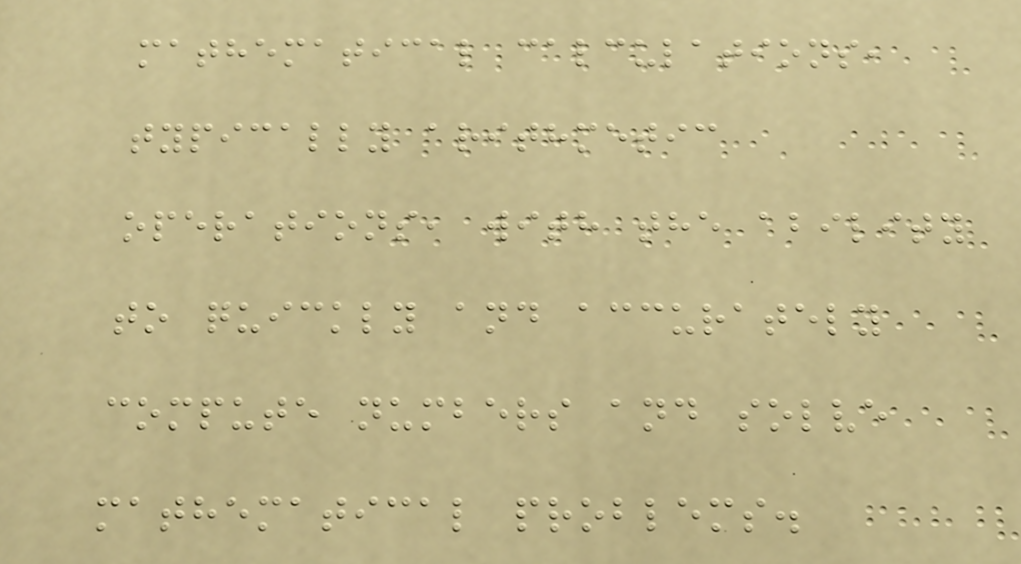mathematical calculations,
typically arithmetic
operations, with the ability
to quickly and accurately
compute numbers and solve
mathematical problems.
